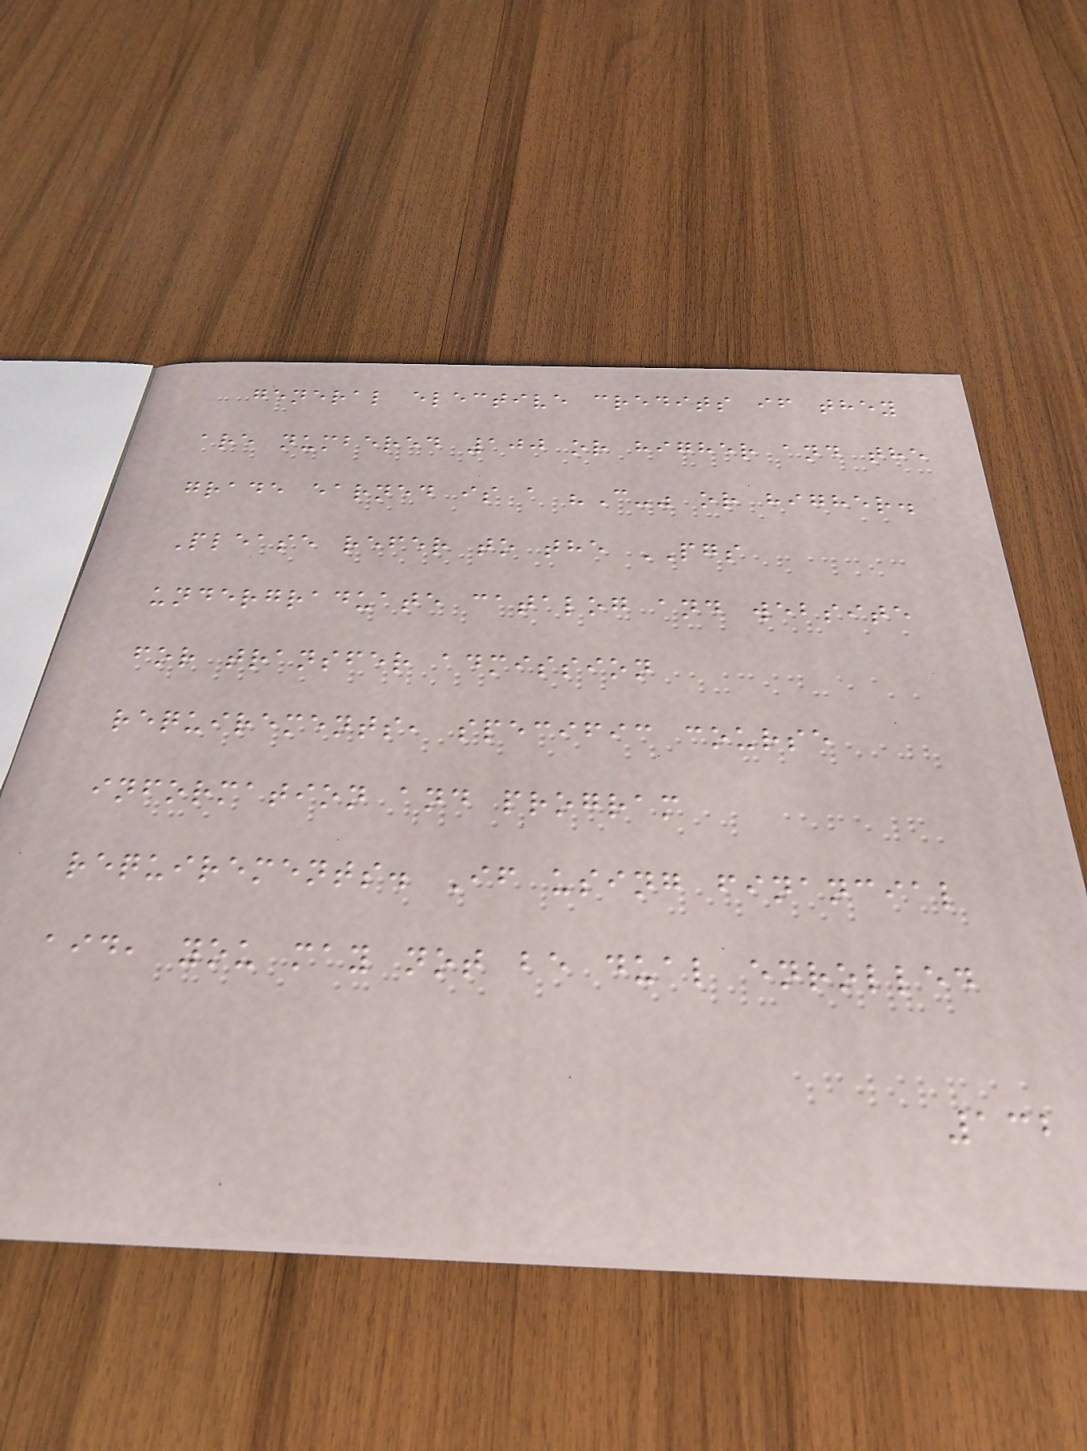general elective credits if they
are numbered 100 or higher and the
grade earned is a "C-" or higher.
Please refer to the PGS
undergraduate catalog and website
for transfer admission
requirements, specific course
information and program
requirements. If using financial
aid, you may not be dual enrolled
132
